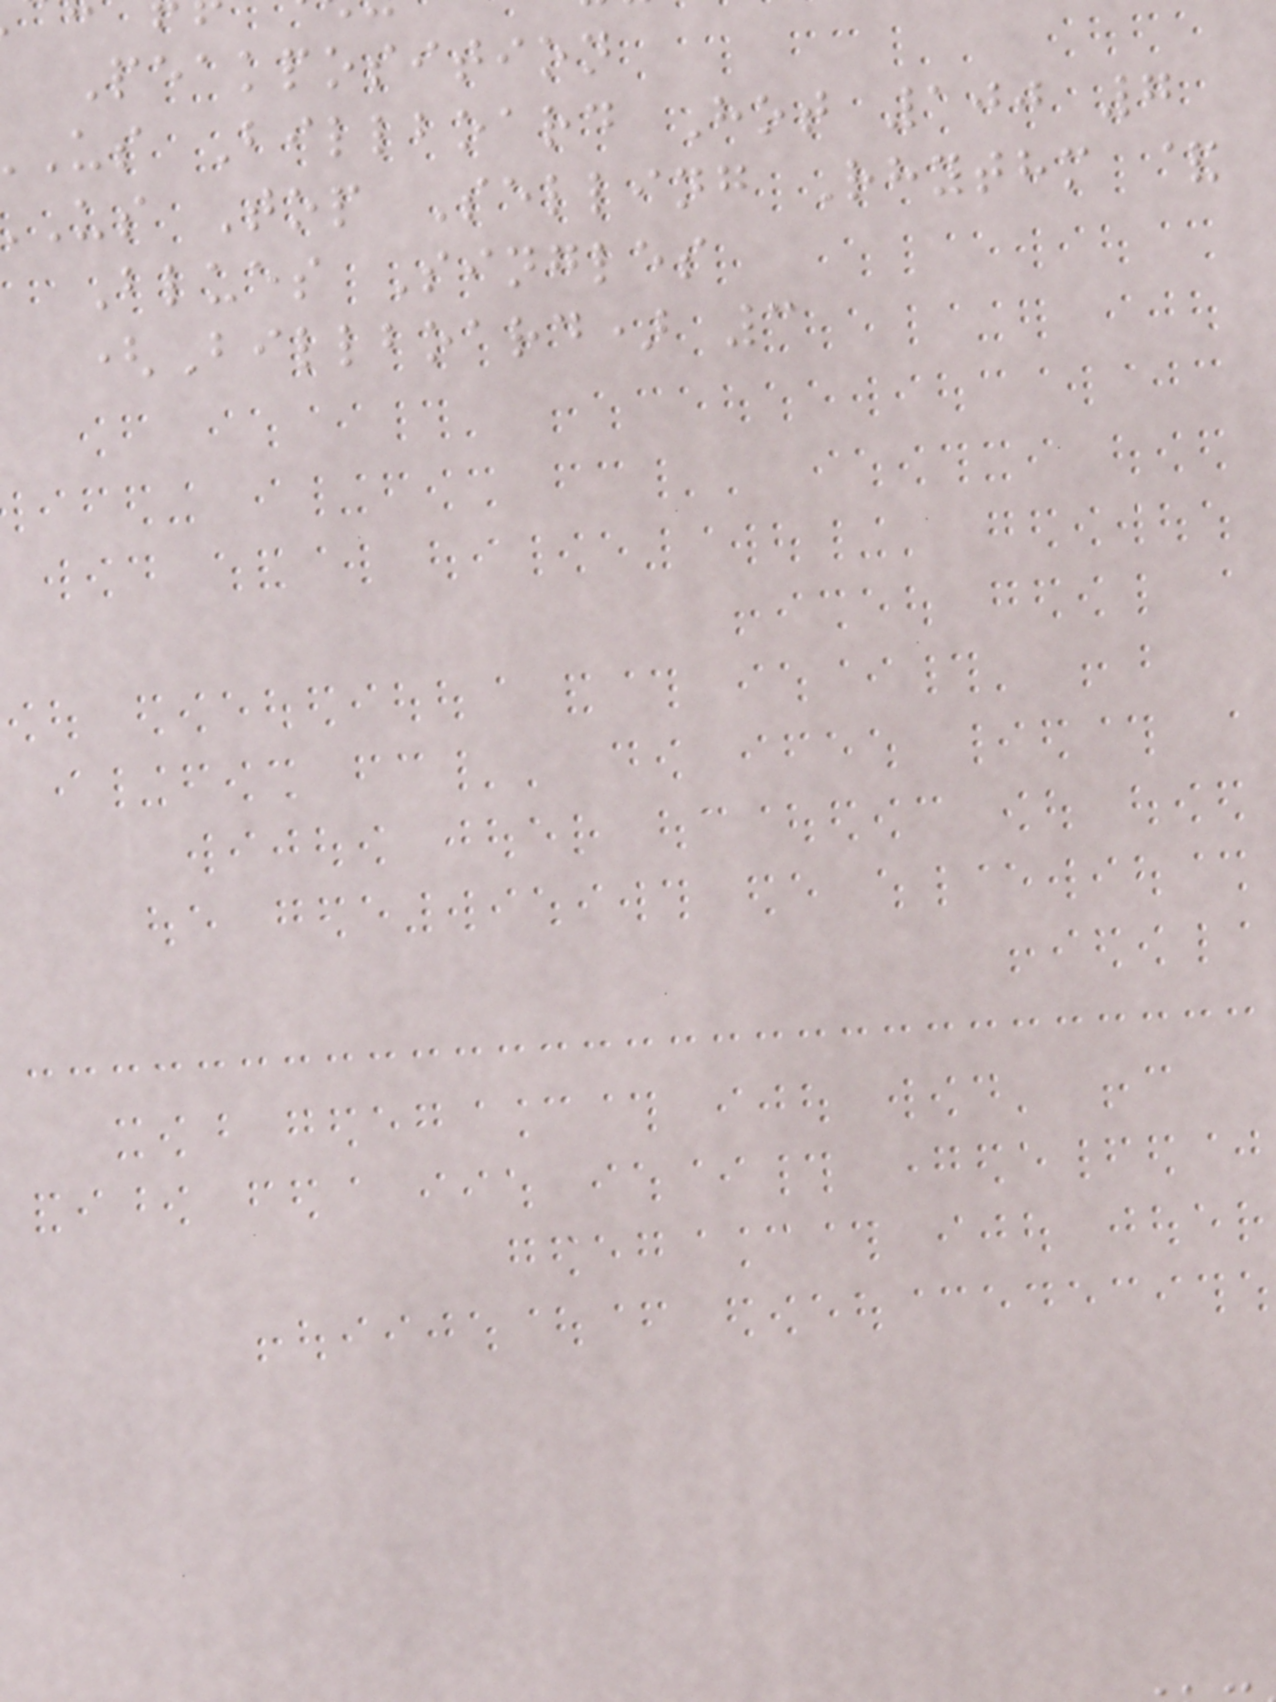Peakposition
us Billboard Hot 100 7
us Top Selling Rhythm &
Blues Singles
(Billboard) 3
